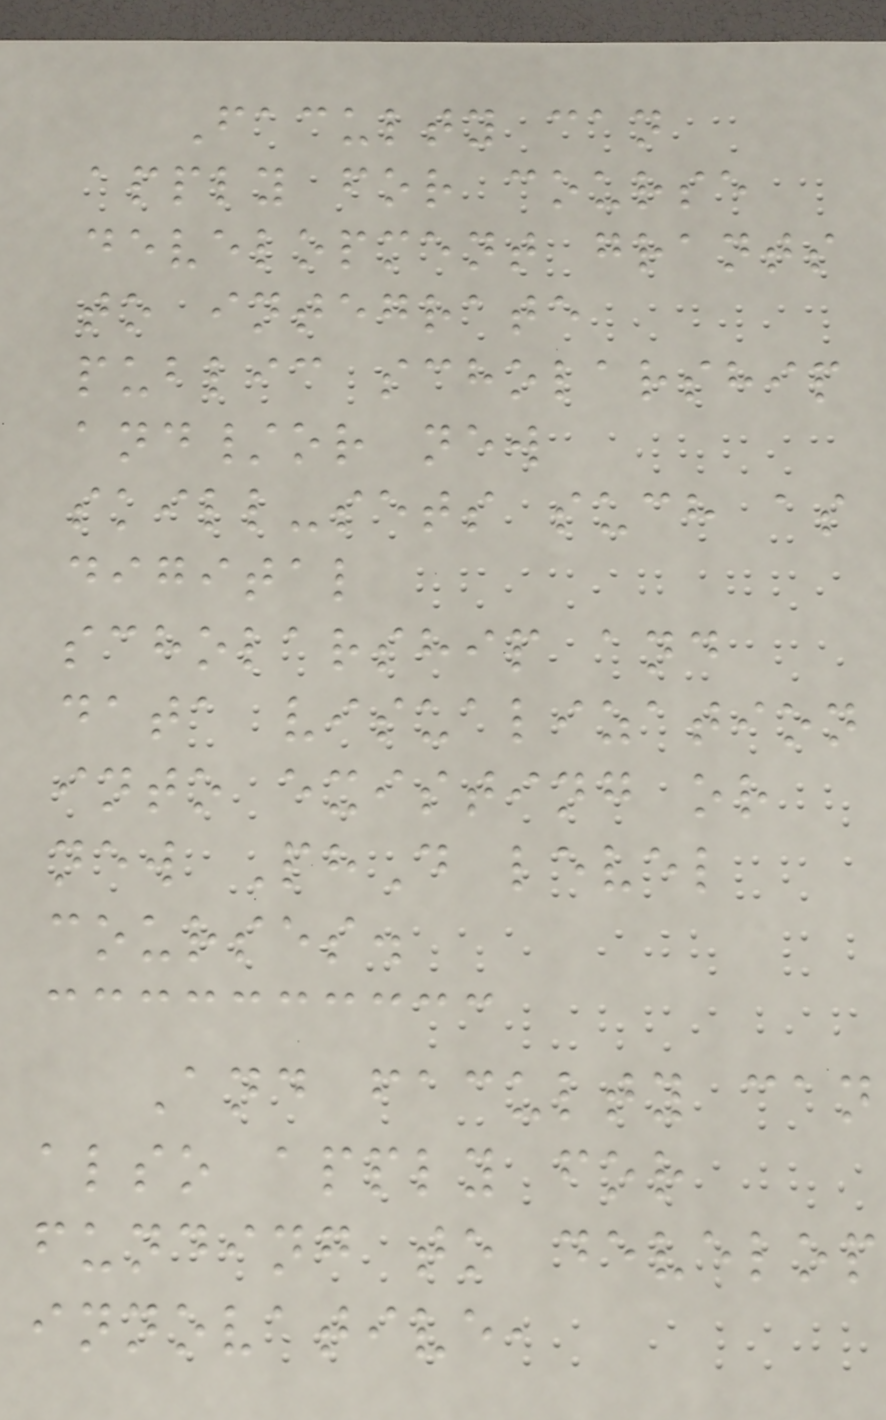Faculty can
apply for course
development grants
to integrate
public scholarship
and/or new
skill-sets such as
digital
scholarship and
data visualization
into existing or
new PhD level
courses.
And faculty can
also apply for
funding to develop
innovative,
